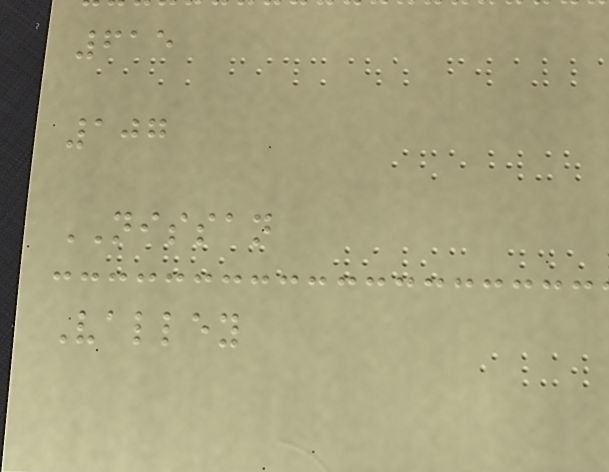615
107
NISSAN
Valley
